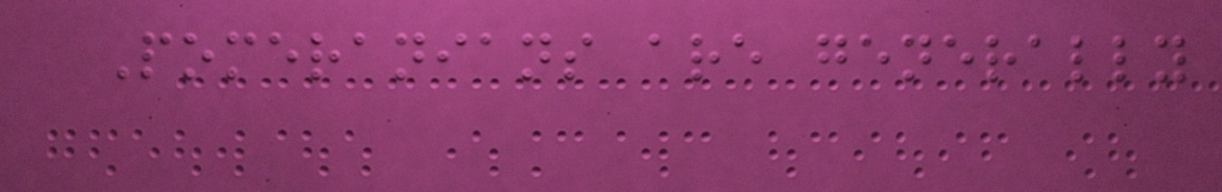Pomeranians are generally
